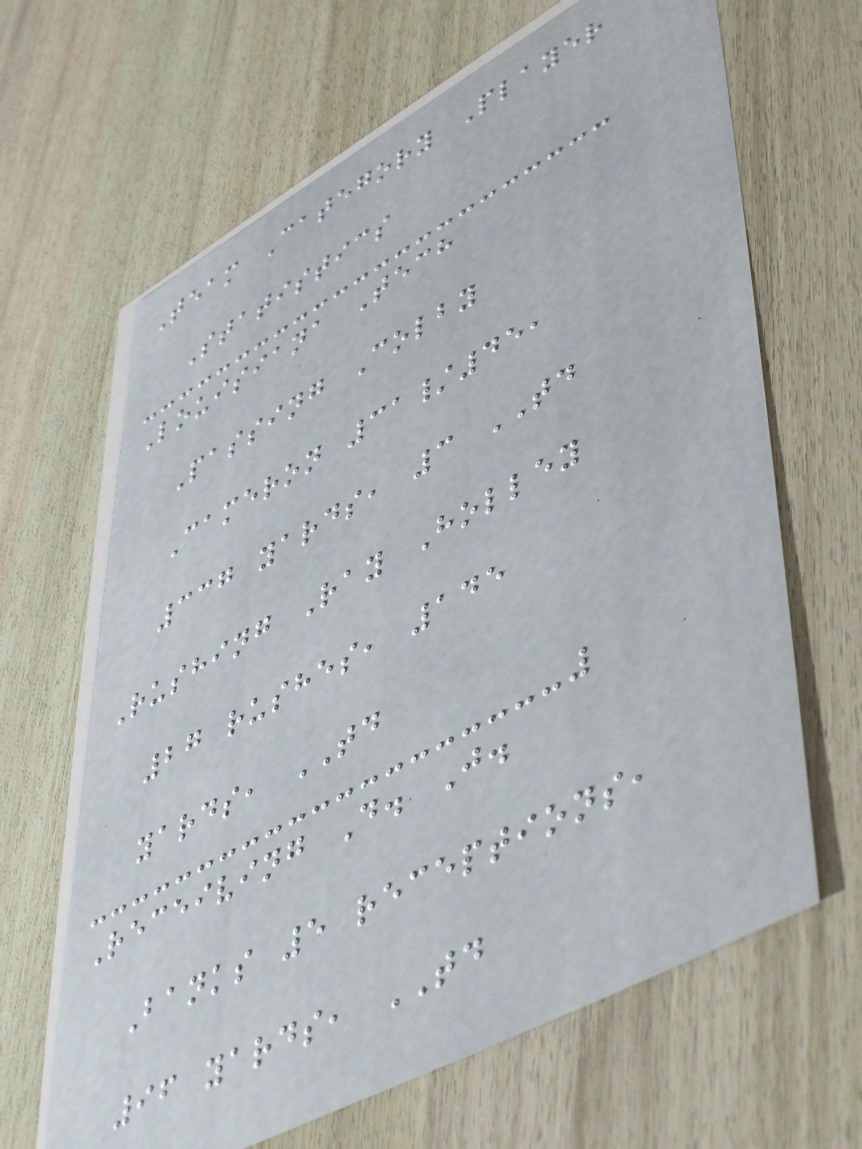Team Category Player
Statistics
Louisiana Tech
Passing Colby
Cameron 31/45,
337 yards, 3 TD
Rushing Ray Holley
27 rushes, 145
yards, TD
Receiving D. J.
Banks 5 receptions,
96 yards, TD
